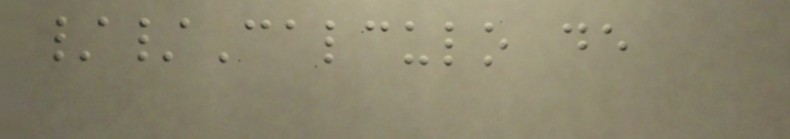//Calculo de
